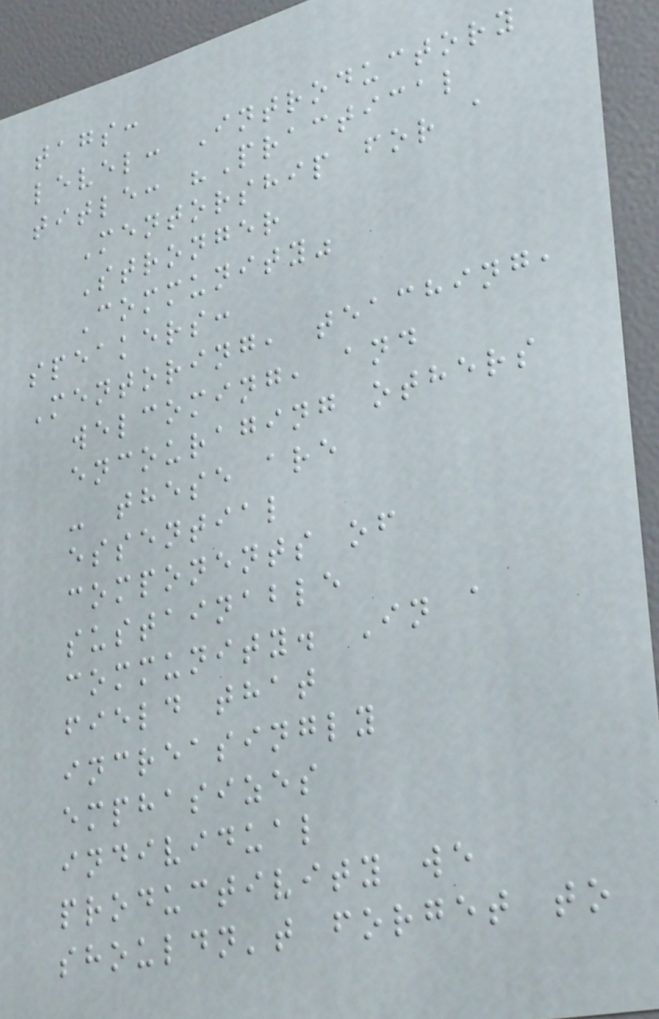tags:
level: Introductory
title: "Practical
Mentorship for a
Stronger
Community"
speakers:
Mentoring, teaching,
welcoming, and
encouraging others
- these are
essential
components of
sustainable
community. In a
field that
increasingly
emphasizes
individual
productivity we
shouldn't forget to
